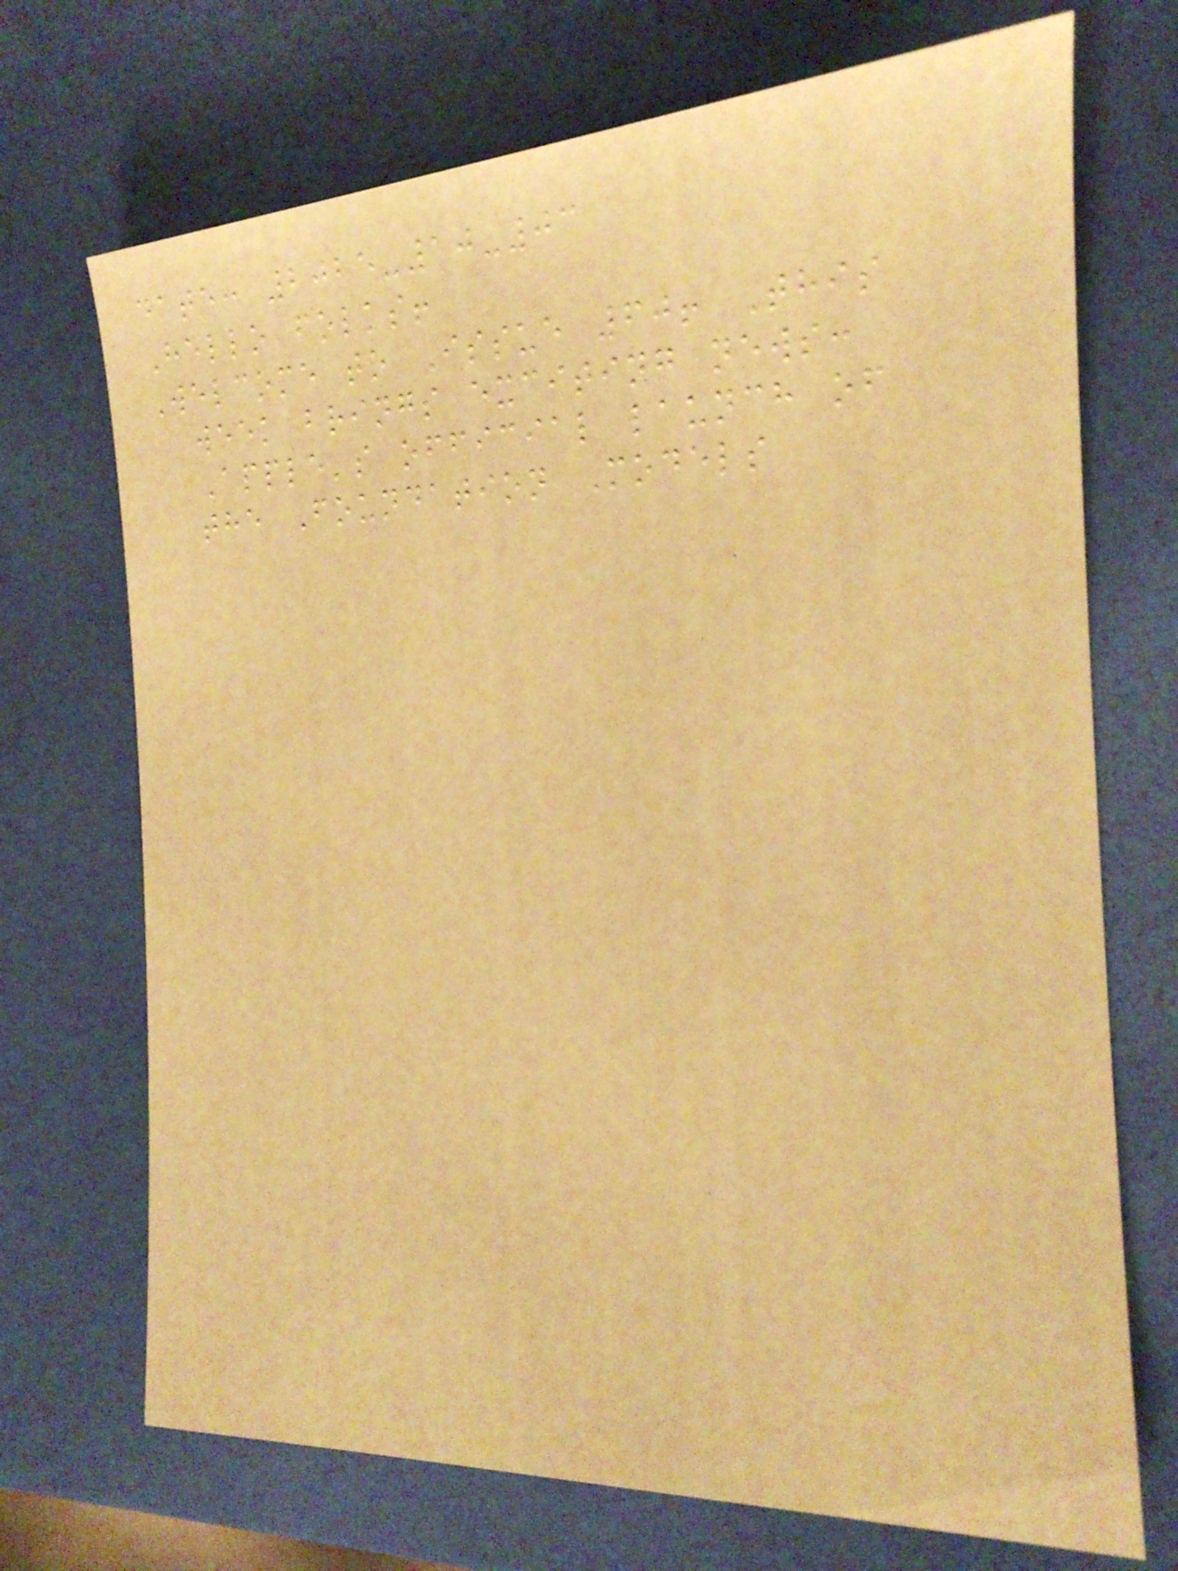date: 2025-10-03
Hello folks!
Welcome to Issue 60! This
week brings exciting news:
Apple's official launch of
the Foundation Models
